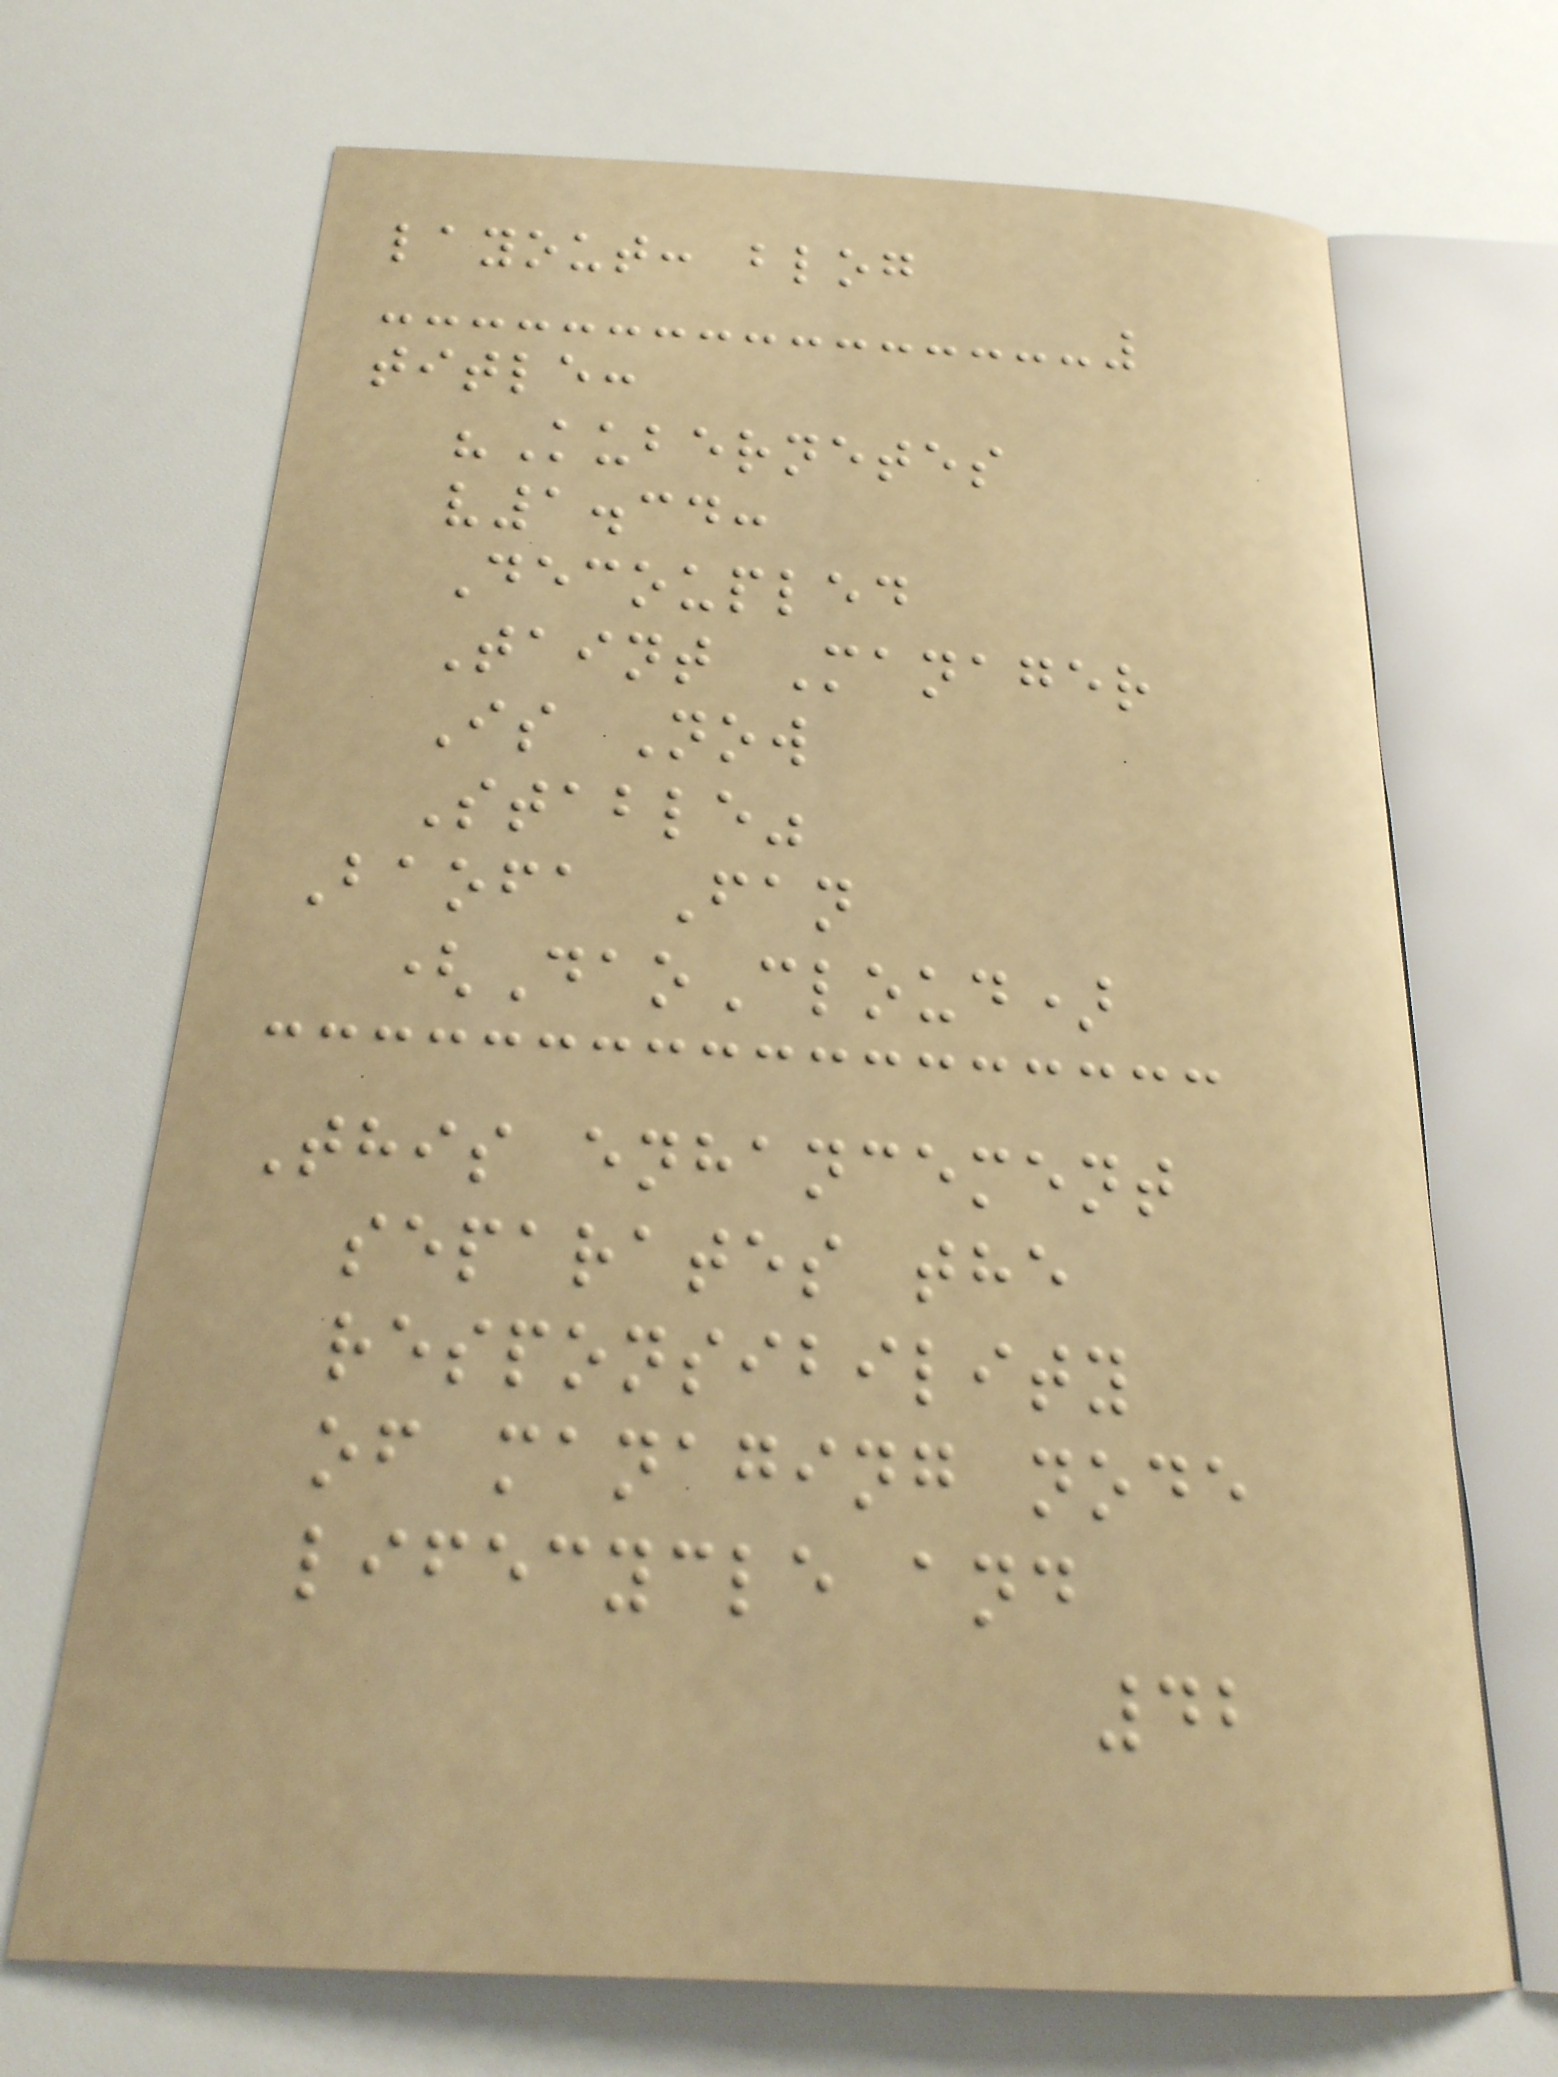layout: blog
title:
"Kubernetes
v1.34:
Decoupled
Taint Manager
Is Now
Stable"
Baofa Fan
(DaoCloud)
This enhancement
separates the
responsibility
of managing node
lifecycle and
42
